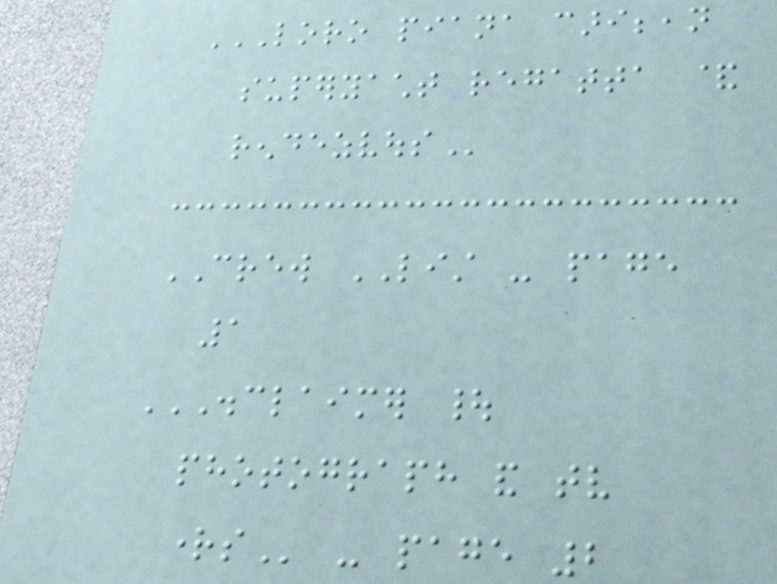LORO PIANA CARIBBEAN
SUPERYACHT REGATTA &
RENDEZVOUS
CREW LIST - page
1
DISCLAIMER |
PHOTOGRAPH AND TV
RIGHTS - page 2
